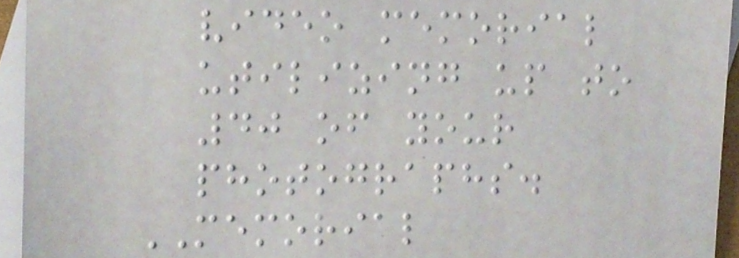video memorial
utilizing up to
40 of your
photographs.
MEMORIAL
